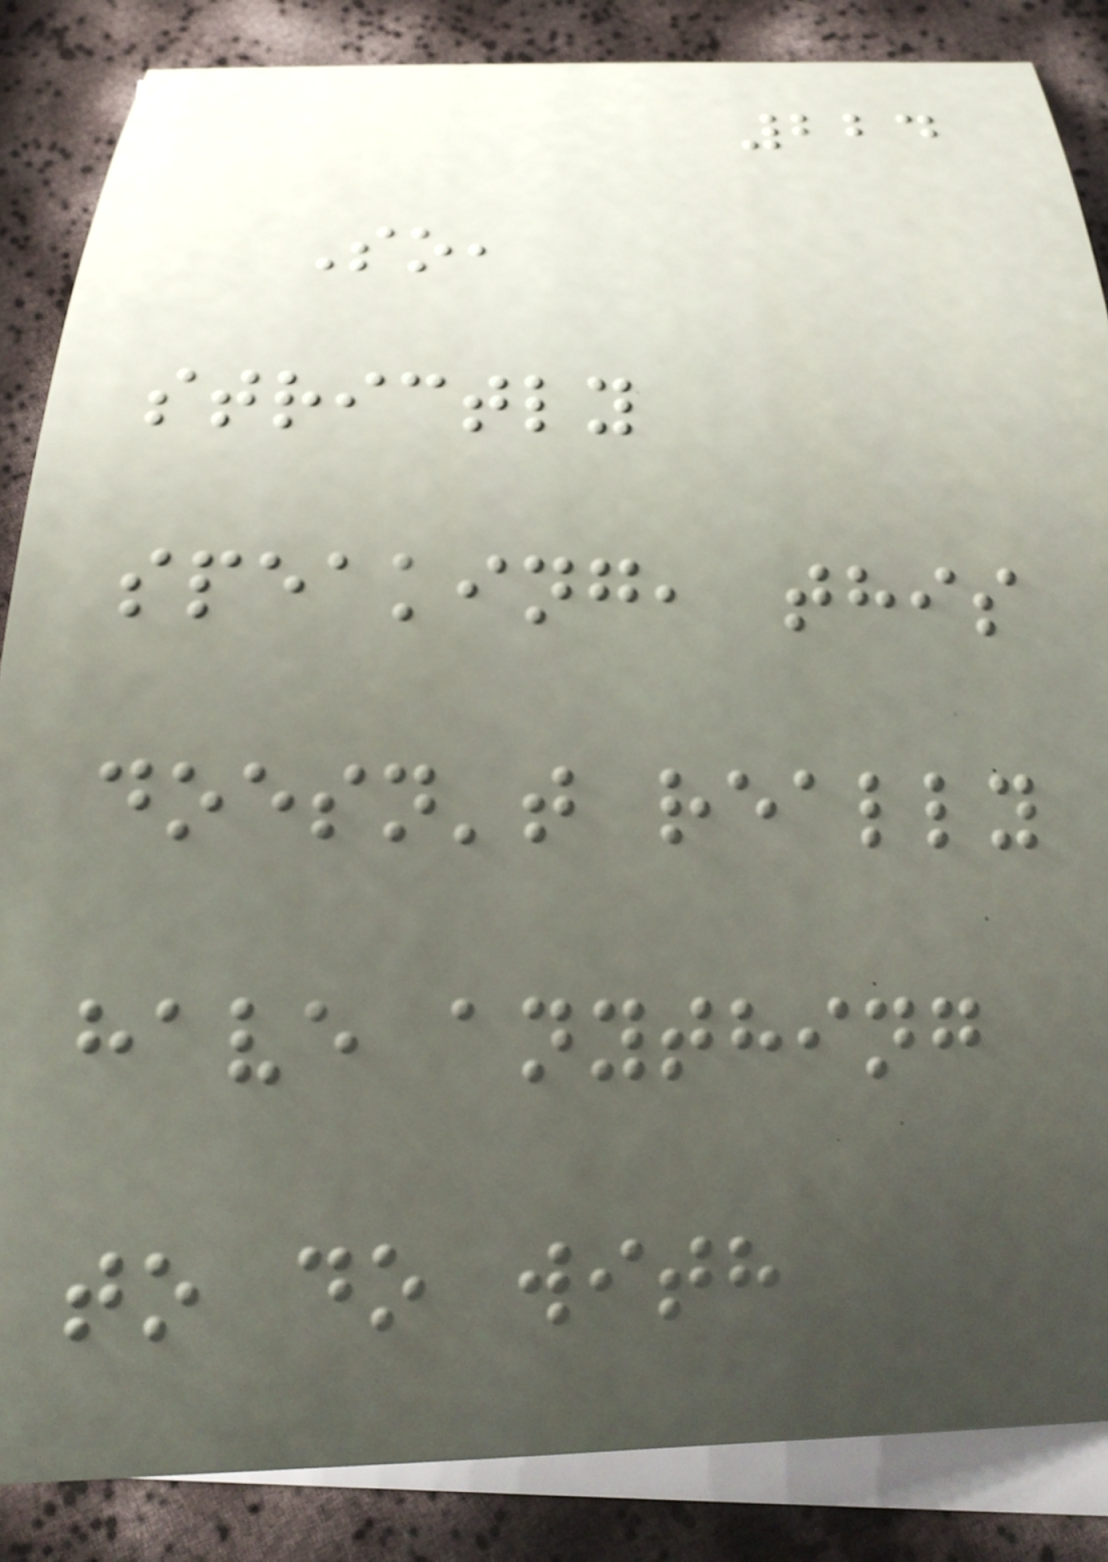224
So,
strictly
speaking, this
doesn't really
have anything
to do with
